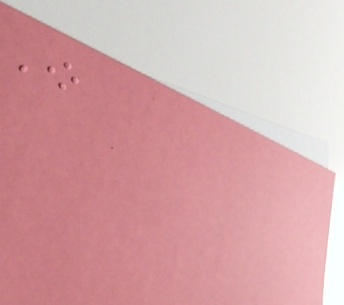One
